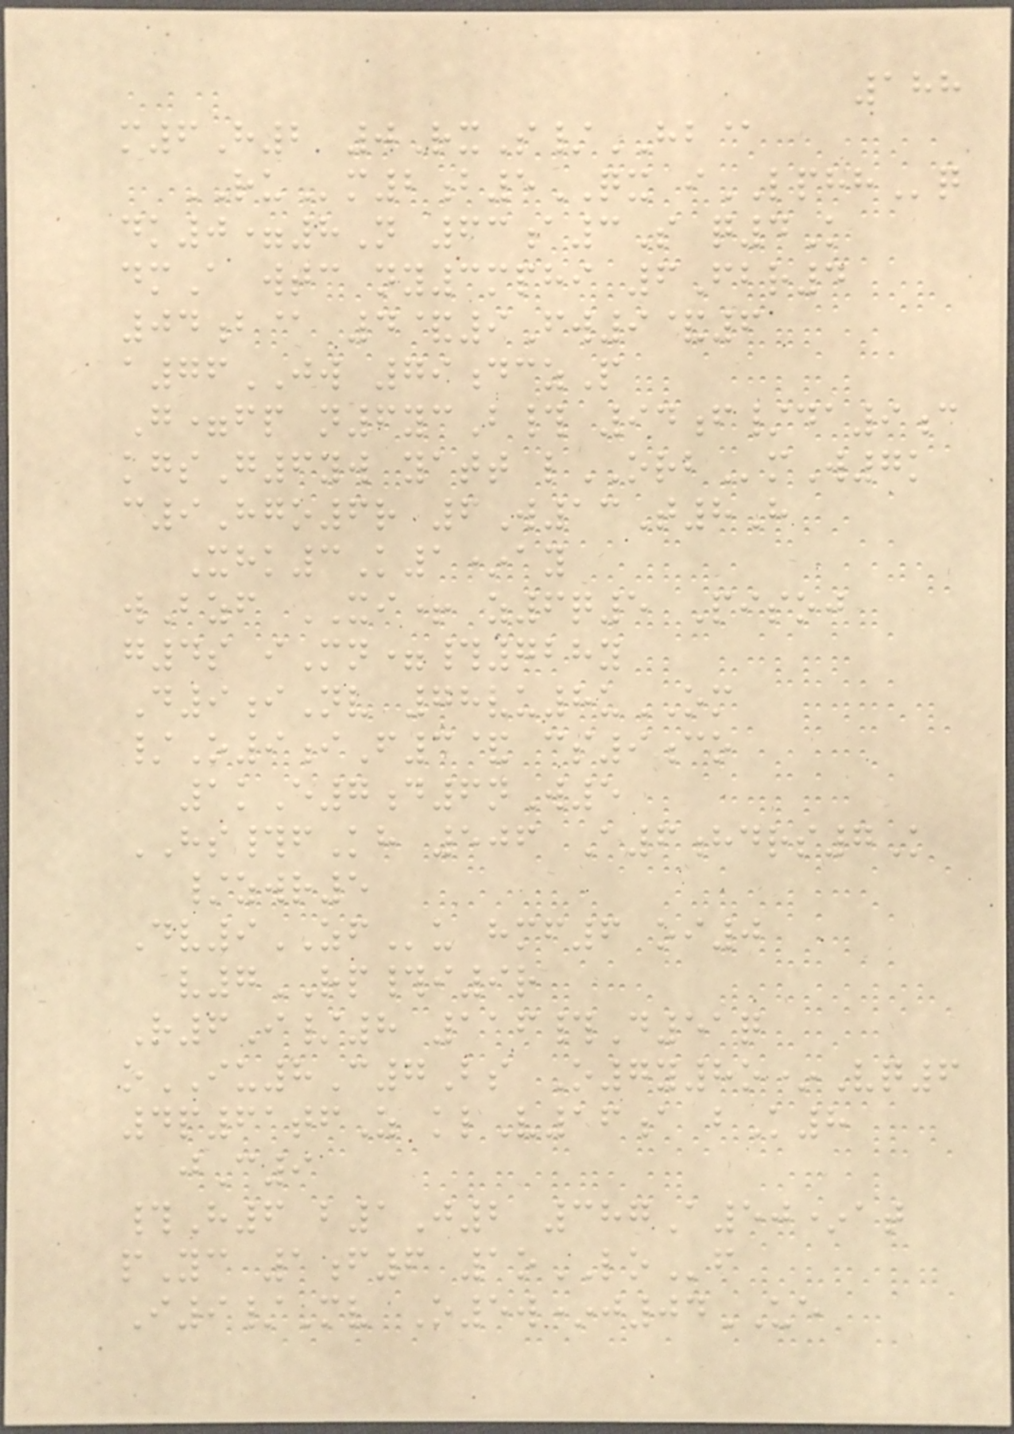188
m6H2 0RxS/HB@
RUm2b5QX iLPHHq
dk0=8N 63a3S q4K
dmA wtc ny3mphi 6Fbr4
04b@ 4&9Fw9&6
a76JW 79dczP
G=fp n6ycB# 94f/da9c
kgsG6yw yatt lORBmW7k
c9Hgo6r 6W13T8H
Xhk3K1*ay
wBzf XI+ z6q5 Pisoj
g4s iMn=#728y
D9iNv 78vu8uOM
/O9iF3& cs9co
1kE7d6nW5
HS#fKh 506 A6hdrs7K
/zwr5
Dv9ZFu hmf6 oi0
v7RP#i9r
R6I/8 116#D51q
oIU8C7Bs O7y8o*Vq6
4p61tfZ klV16a bK8
jC9
#H6 b1J2 387A50*at
pYc 1f6 1oLOf
I9/Mv O5w*j04UE
